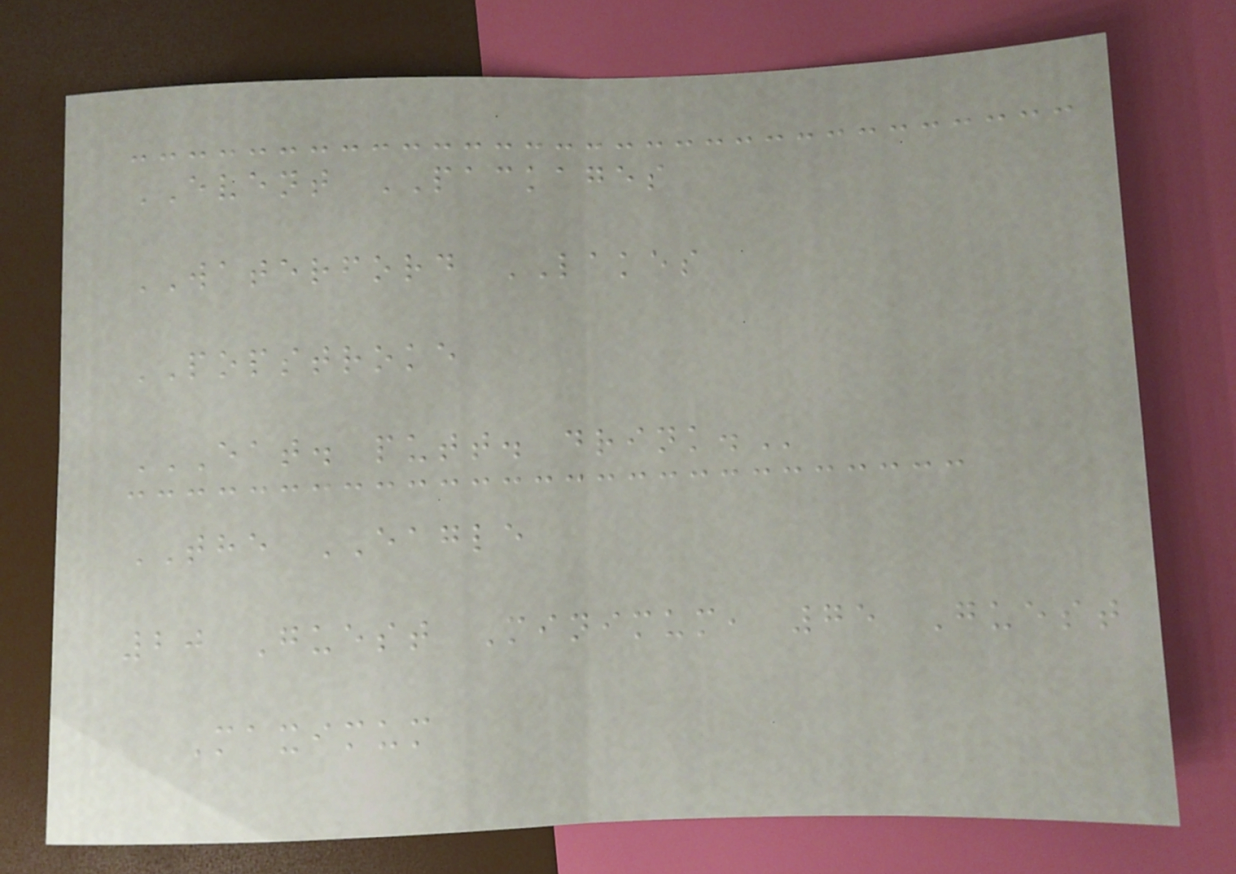EVENT PACKAGES
WATERFORD LAKES
POPSTROKE
EAT. PUTT. DRINK.
THE EAGLE
20 Guest Minimum, 75 Guest
Maximum
